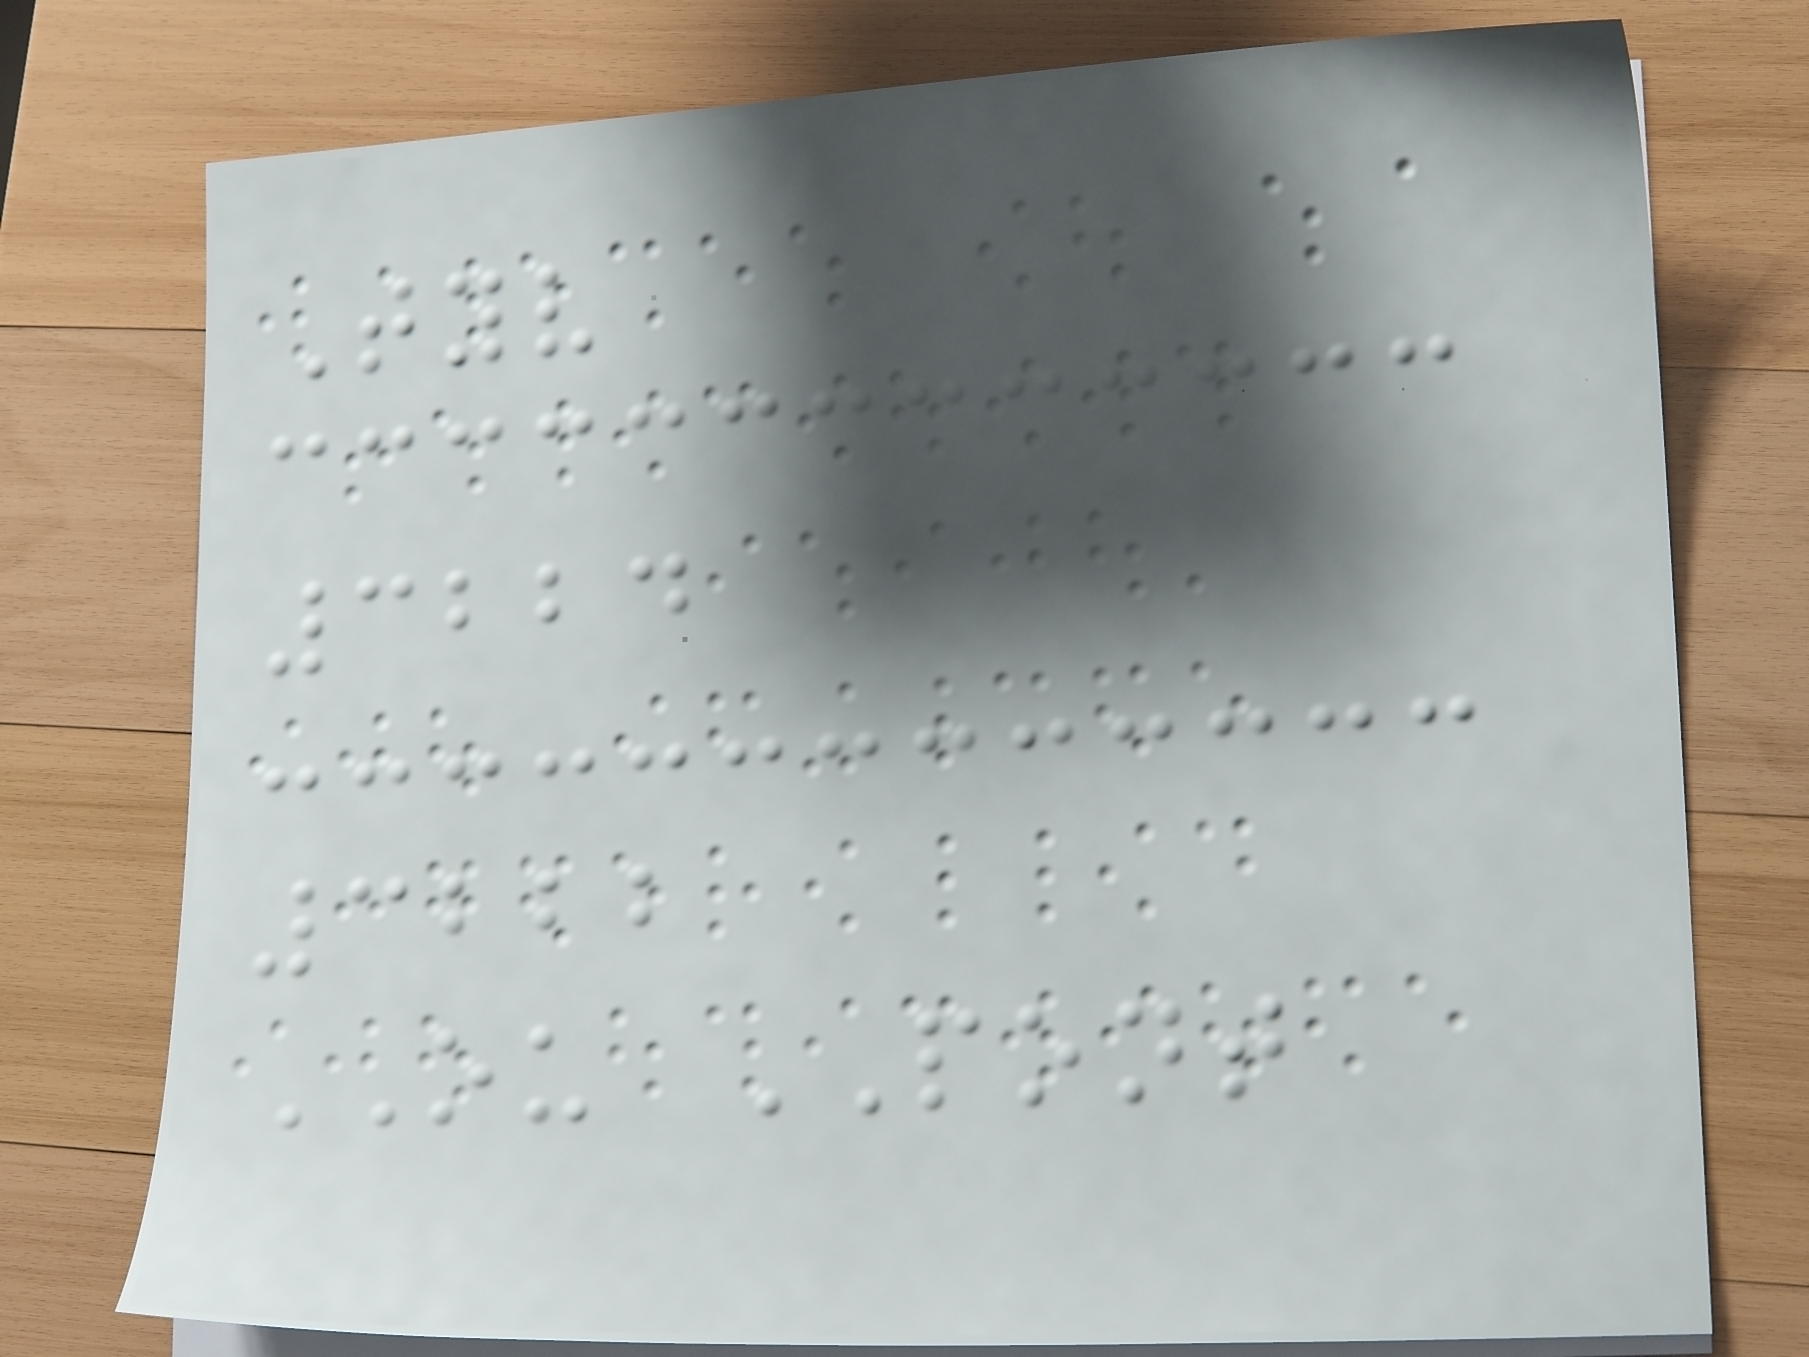Tyv
3224
3222
OU PONT
